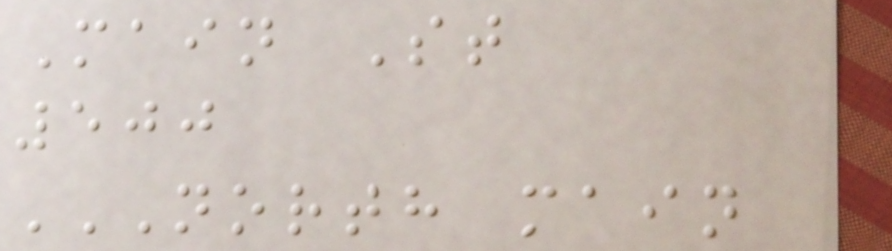Main St
500
NORTH MAIN
